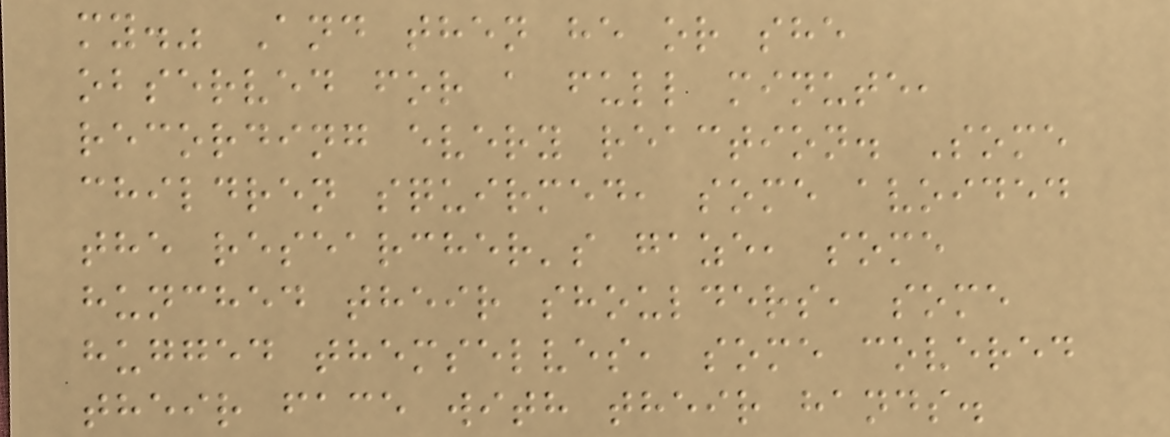my." And then he or she
observed for a full minute,
recording every reaction. Some
children squirmed, some avoided
the researcher's gaze, some
hunched their shoulders, some
hugged themselves, some covered
their face with their hands.
